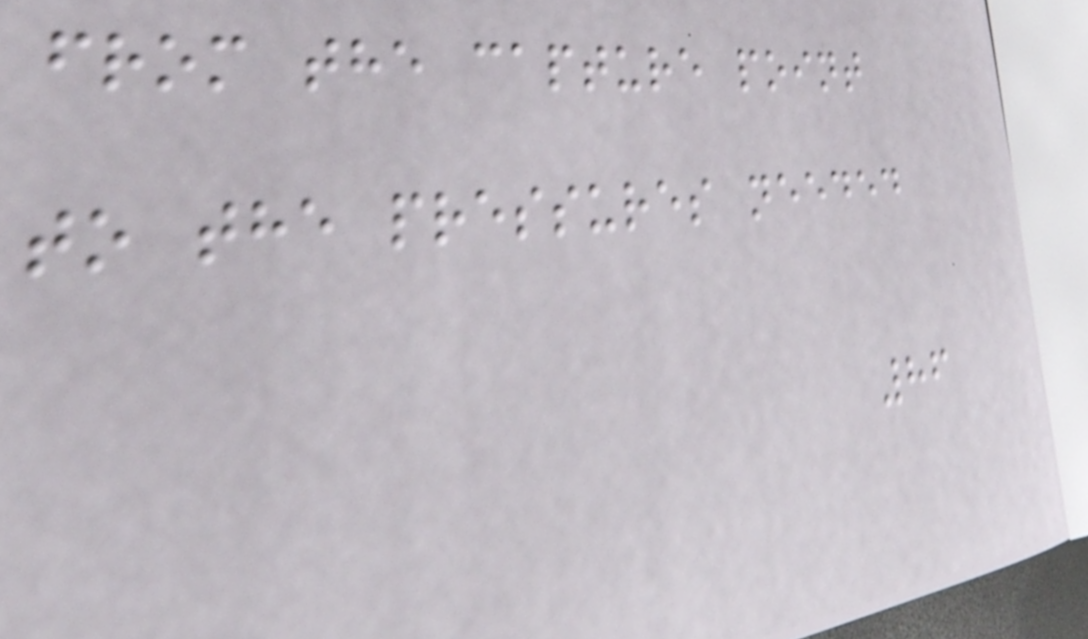from the capture point
to the pressures needed
86
